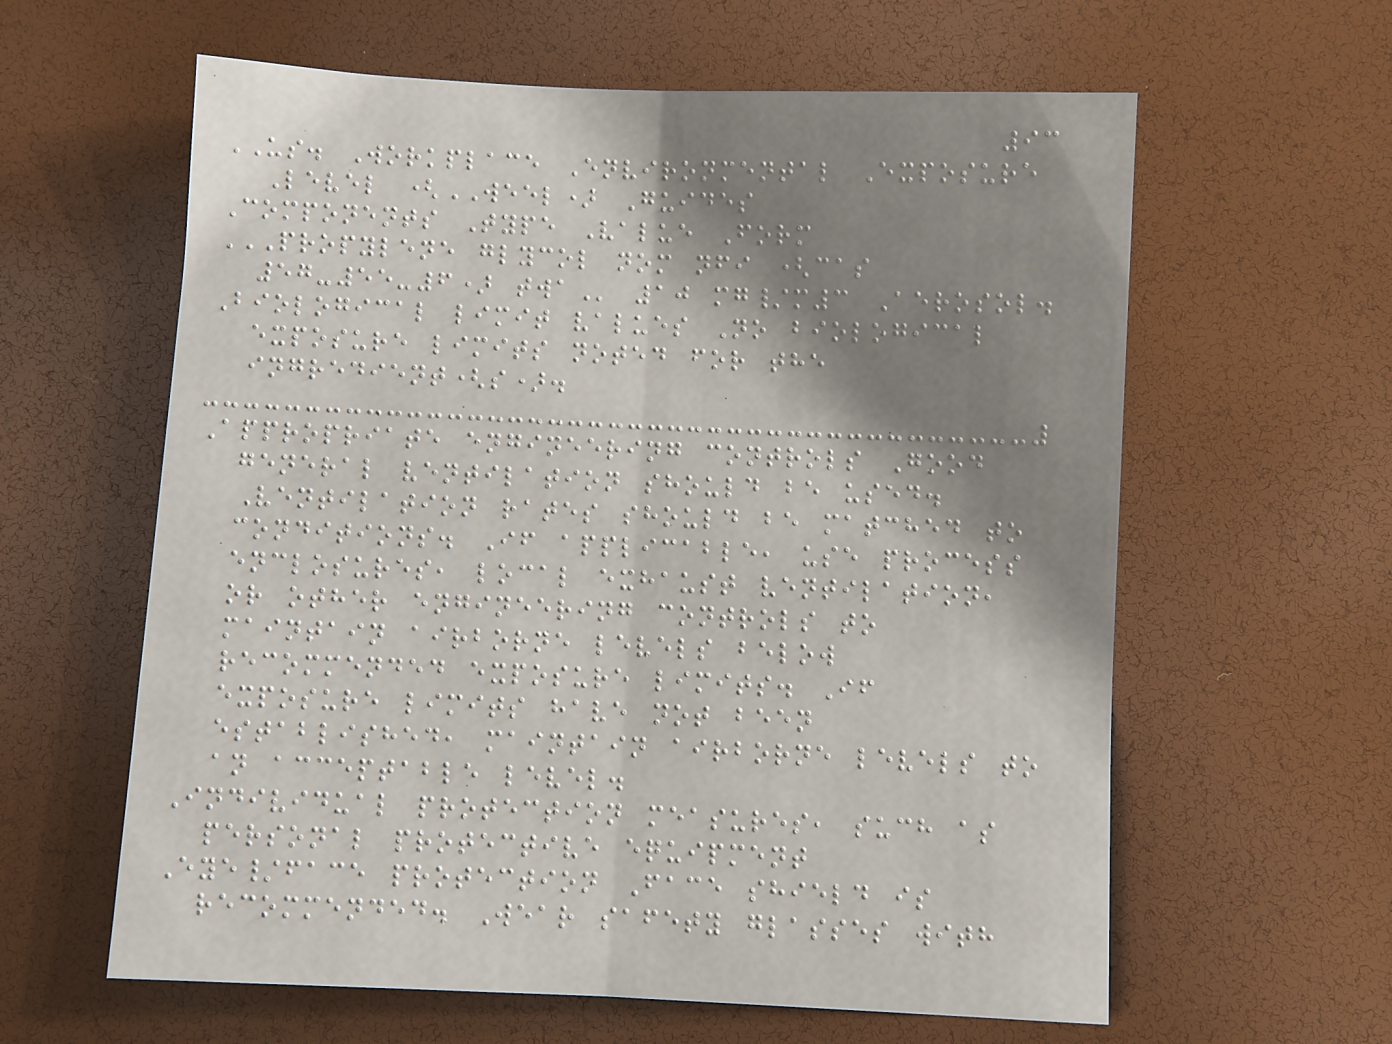93
US. Workplace Environmental Exposure
Level (WEEL) Guides
Components Type Value Form
PROPYLENE GLYCOL NOM NFI (CAS
57-55-6) TWA 10 mg/m3 Aerosol.
Biological limit values No biological
exposure limits noted for the
ingredient(s).
Appropriate engineering controls Good
general ventilation should be used.
Ventilation rates should be matched to
conditions. If applicable, use process
enclosures, local exhaust ventilation,
or other engineering controls to
maintain airborne levels below
recommended exposure limits. If
exposure limits have not been
established, maintain airborne levels to
an acceptable level.
Individual protection measures, such as
personal protective equipment
Eye/face protection Face shield is
recommended. Wear safety glasses with
